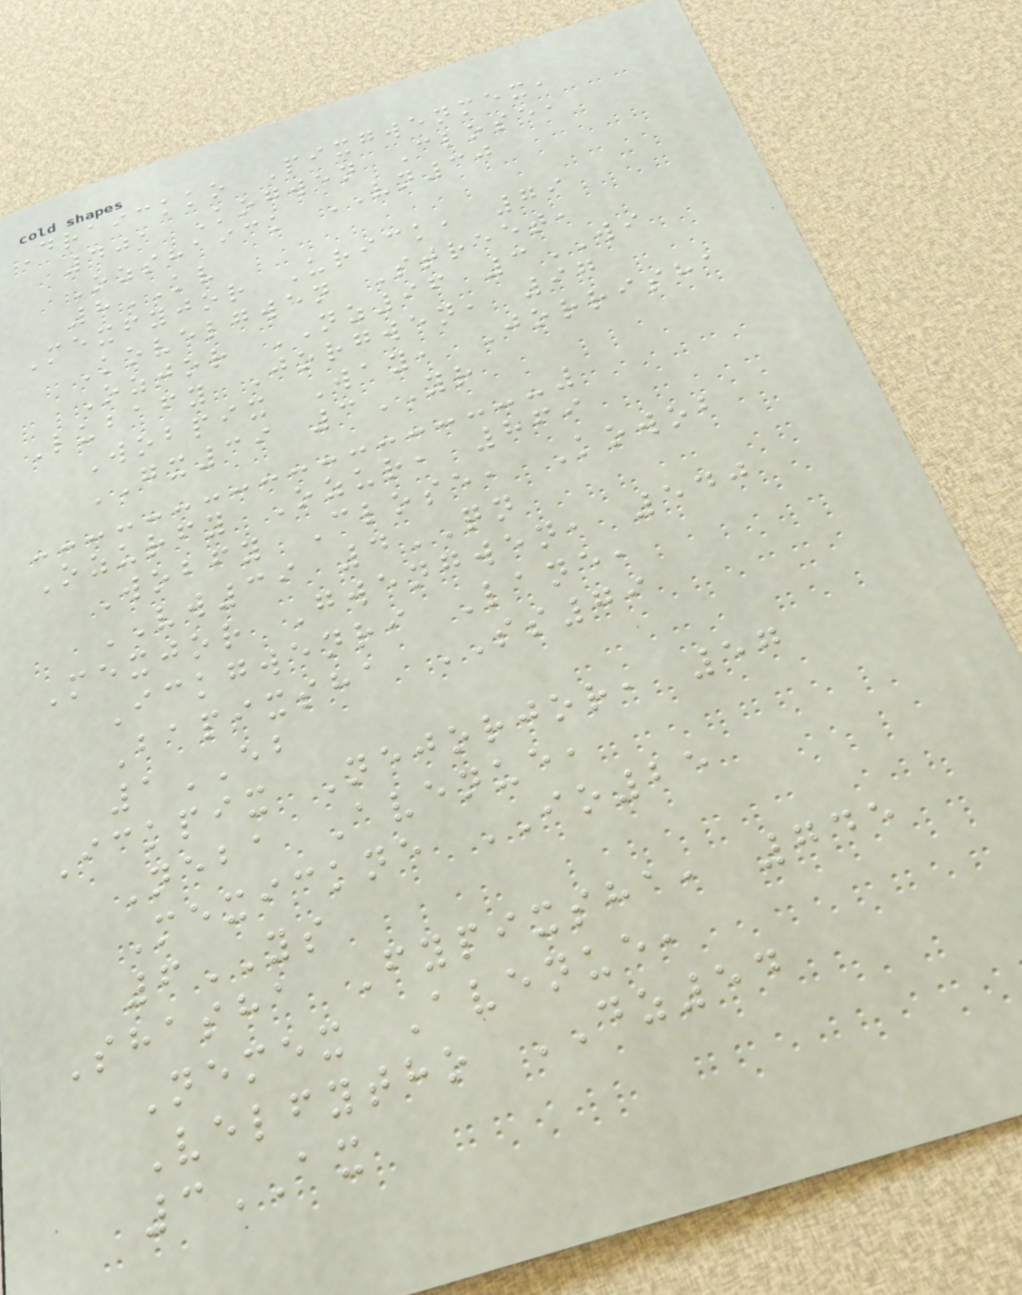Draickko Pixgwenmex,
401 Kogwen Close,
Ozshaick VN30
8KV
Mexfyjor Urick, 79
Kovelgwen Street,
Ozjor NZ96 3WI
Lubafy Jorgwen, 97
Wobpix Way, Jorrisha
GX39 3YR
Ozurfy Ozur, 869
Wobfy Close, Kowob
VW39 4QN
Mexjor Gwengwen, 540
Ickgwenri Lane,
Bapixsha SS79
1EB
Ickpix Nejorjor, 57
Neba Avenue,
Mexickne IO25
6YS
Shasha Fypixsha, 745
Nemex Avenue,
Velfytho DZ54
3AX
